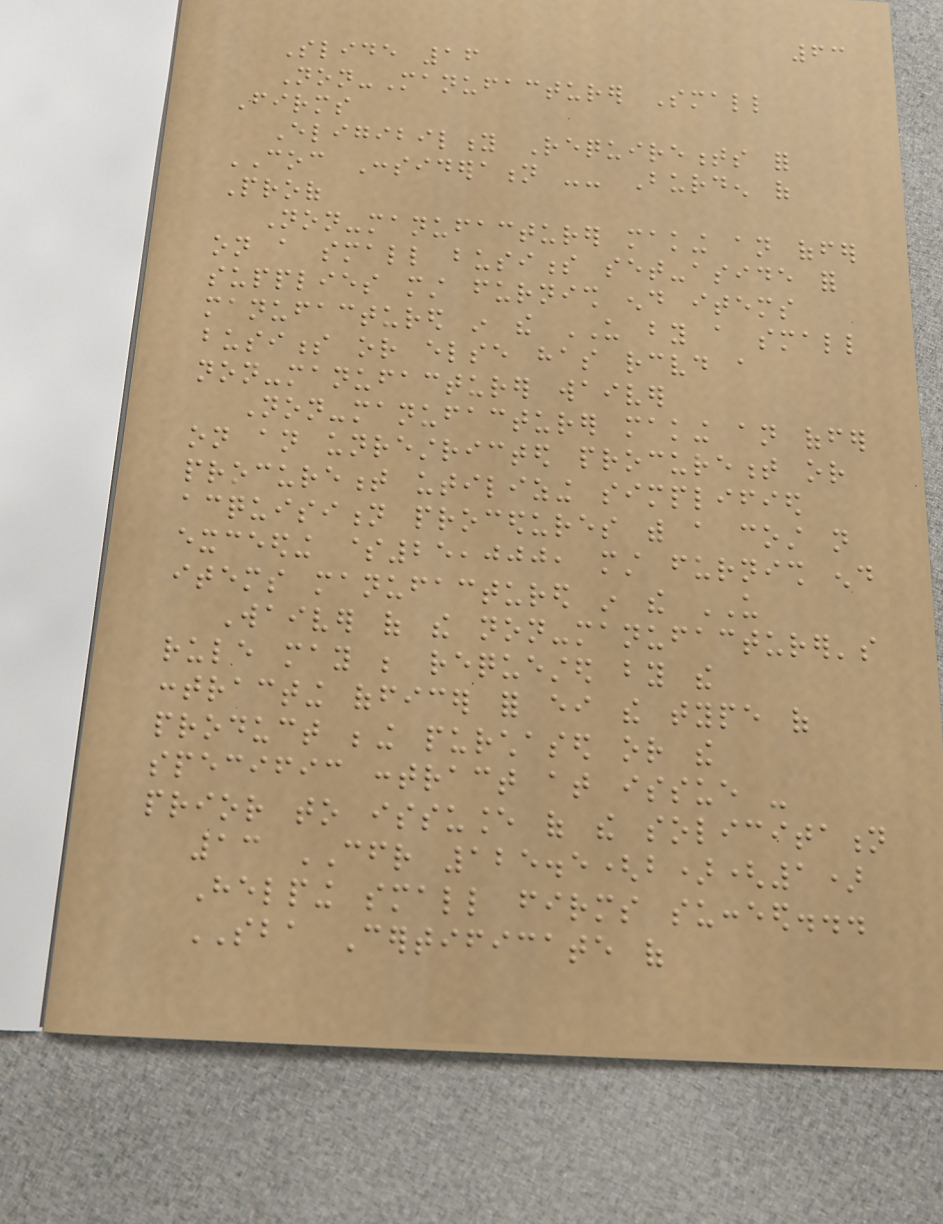63
Slide 16
Non-Manufacturer Small
Firms
Eligibility Requirements for
COC Consideration -- Burden of
Proof
Non-manufacturer making an offer
on a small business set-aside for
supplies must furnish end items
manufactured in the US by a small
business or else has received a
non-manufacturer waiver
Non-manufacturer making an offer
on an unrestricted procurement or
procurement utilizing simplified
acquisition procedures with a cost not
exceeding $25,000, must furnish end
items manufactured in the US
Waiver of the non-manufacturer's
rule may be requested by the
contracting officer for either the type of
product being purchased or the
specific contract at issue -
prior to issuance of the solicitation
13 CFR 125.5(b)(1)
Helping small firms succeed...
SBA Certificate of
